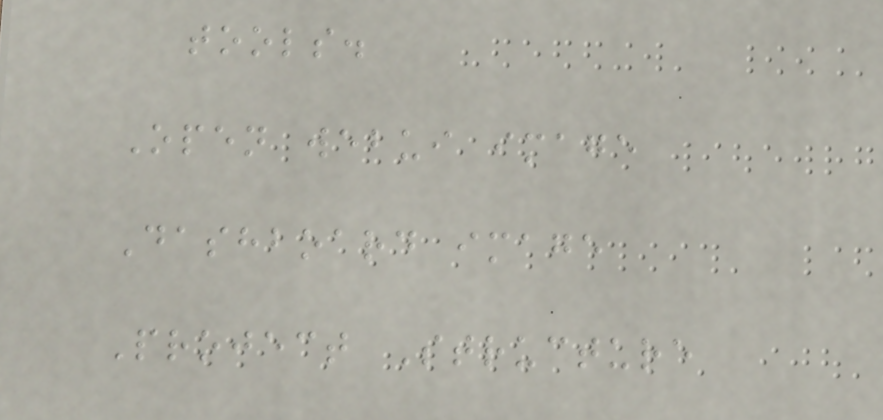tools.
Open webui image
Dashboard image
Project Structure
